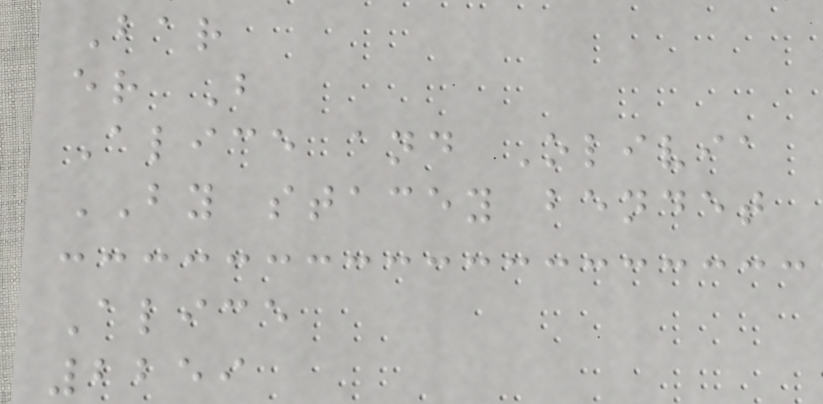Bar
er B
Alice and Olivia
BY stacey bendet
Alice
2259
